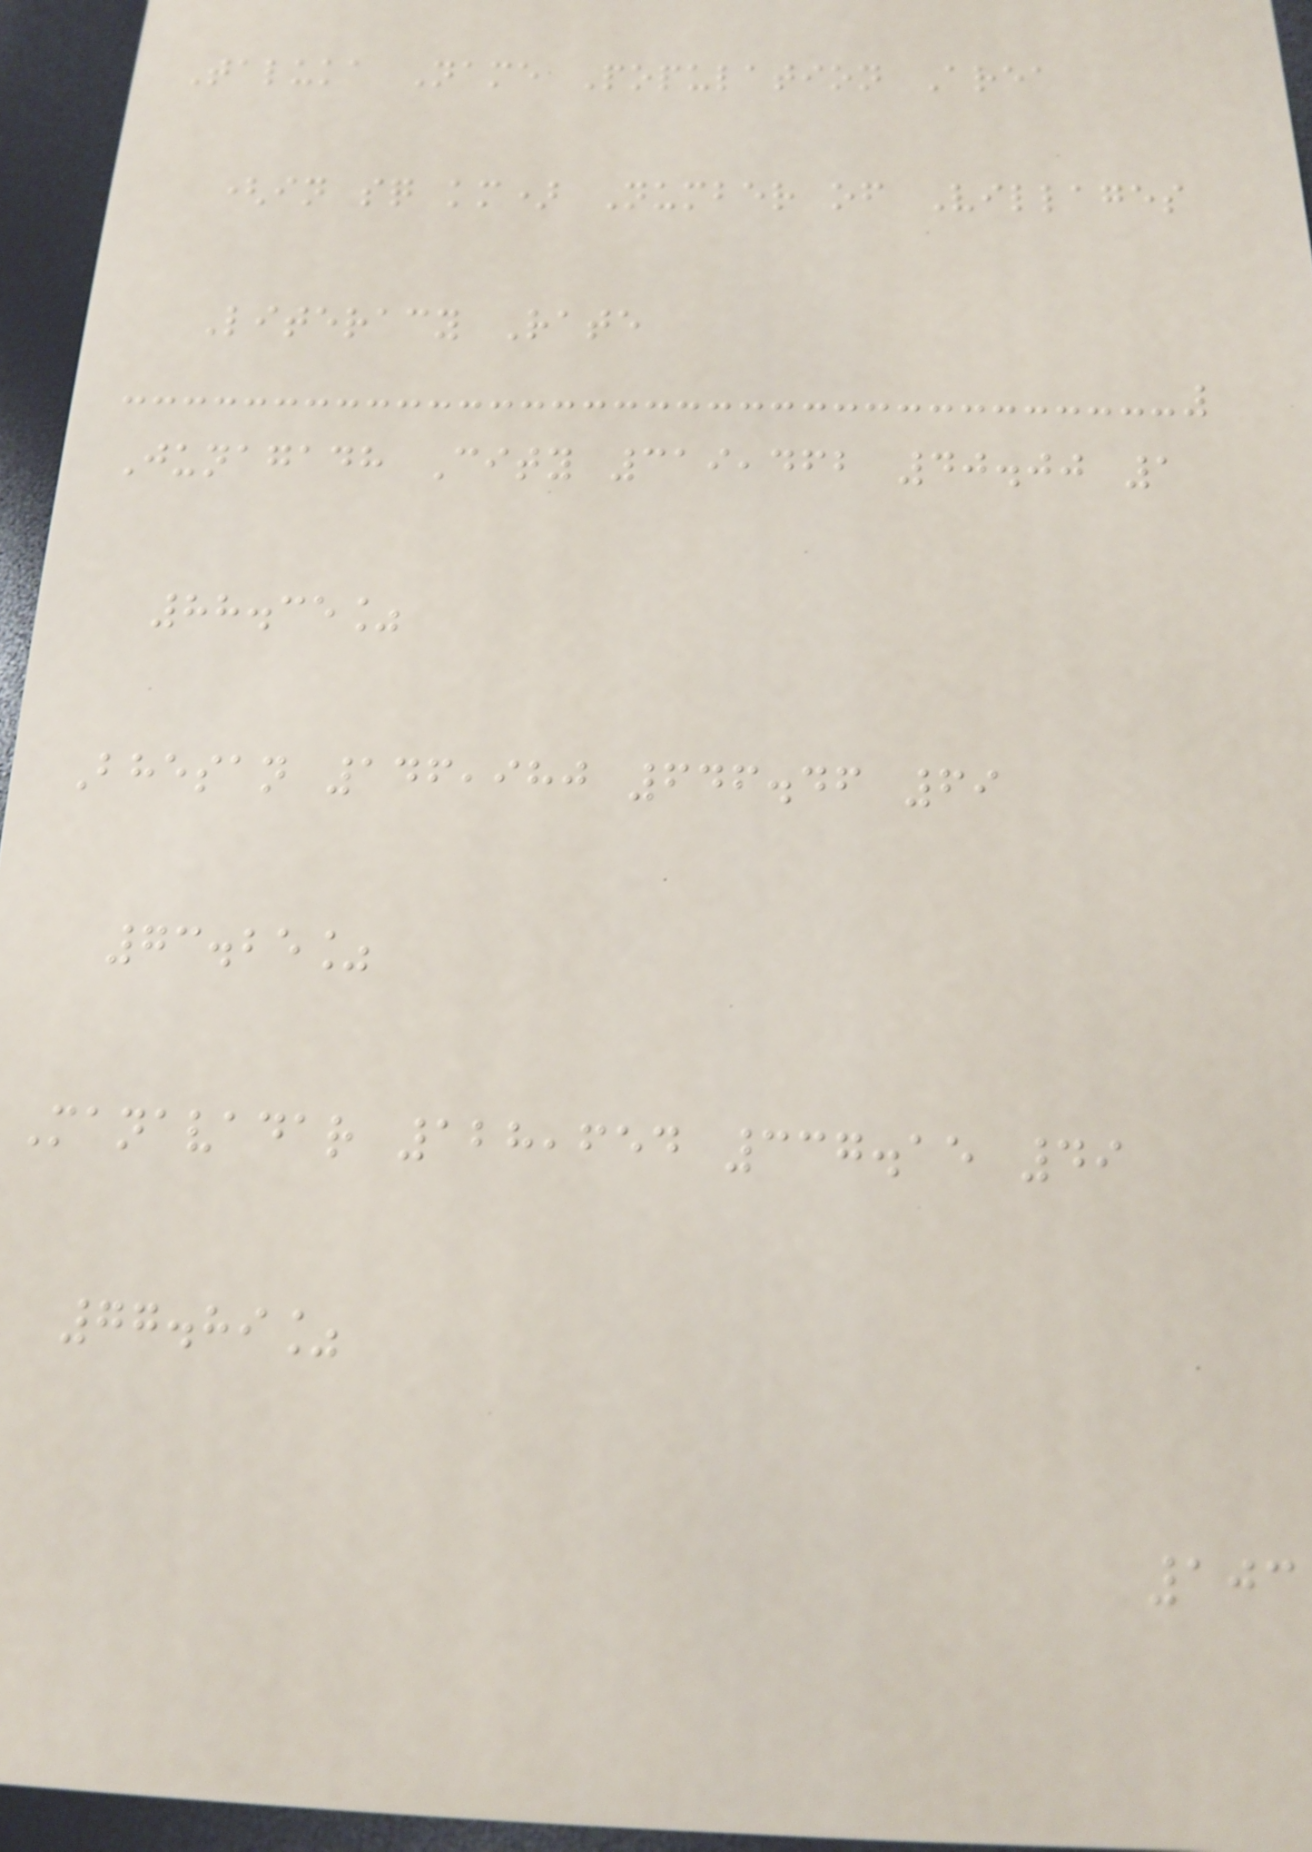Taluka Name Population Area
(in sq km) Number of Villages
Literacy Rate
Junagadh City 319,462 40.00 1
88.35%
Bhesan 146,980 646.46 69
73.25%
Manavadar 128,654 337.15 49
77.89%
103
